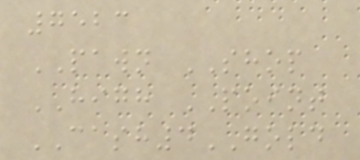7523
PAWN SHOP
HIGH POINT
CASH4GOLD
